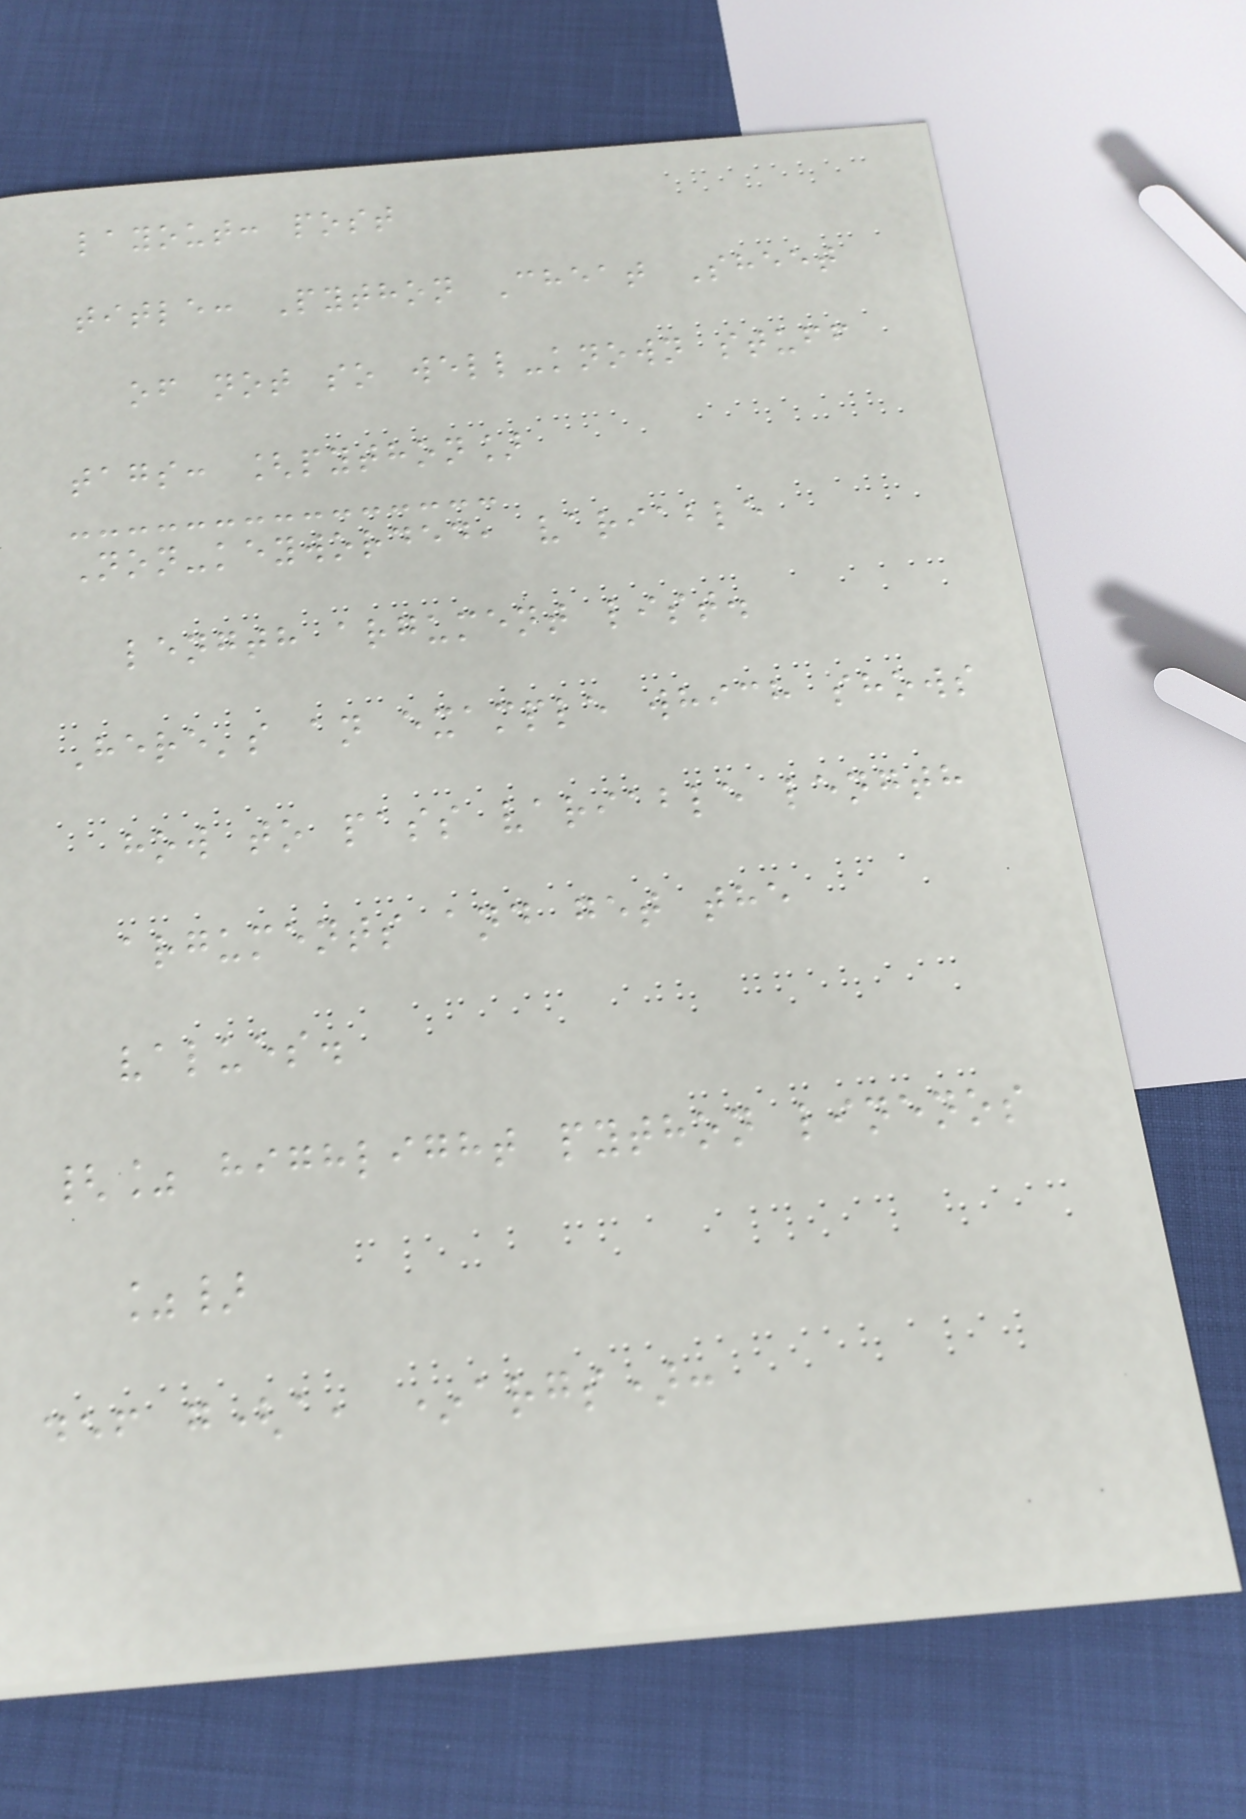layout: post
title: Python Cheat Sheet
of not so well-known stuff
tags: [python]
Non-keyworded, variable
length argument list.
Here's an example which shows
how to pass variable length
arguments and get the
values.
{% highlight python linenos
%}
def g(a, *args):
